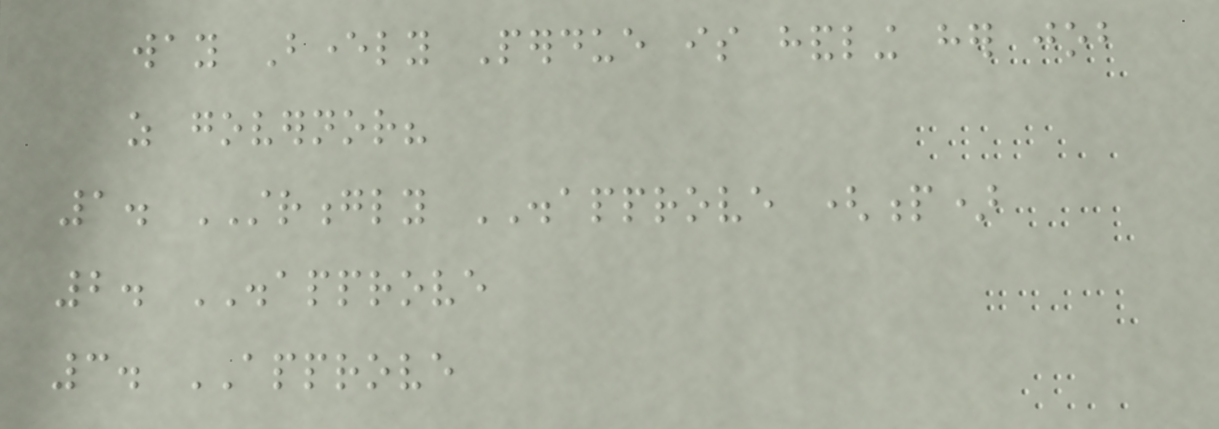way Beverly Perdue is handling her job
as governor?
1. STRONGLY DISAPPROVE (p)
2. DISAPPROVE
3. APPROVE
